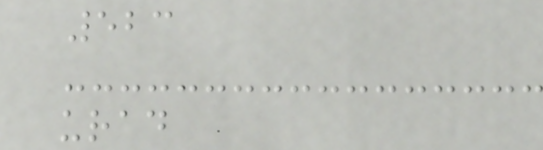523
urad
